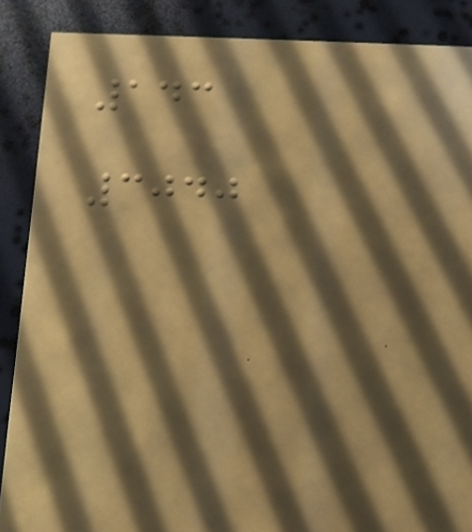143
3040
